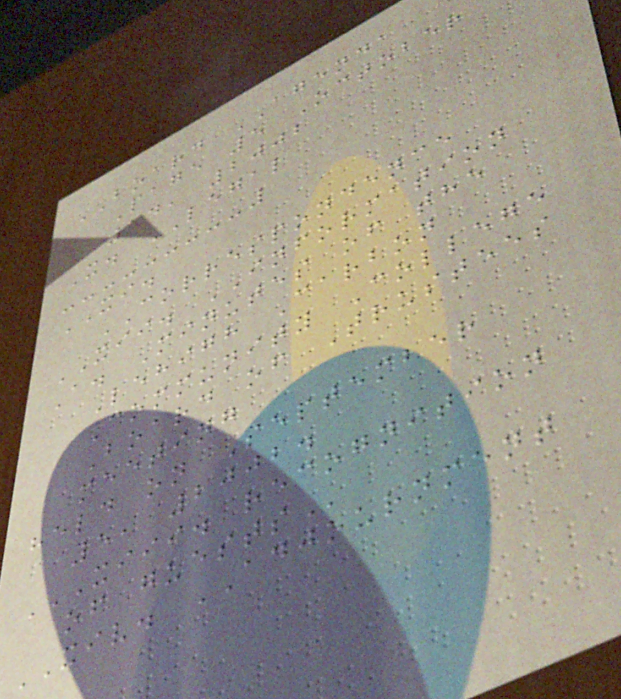BOARD AGENDA
Page 5 October
14, 2002
X. LEGAL
XI.
CORRESPONDENCE
XII. INFORMATION
A. Minutes of the
Lehigh Carbon
Community College
Board of Trustees
meeting
held on September
5, 2002.
XIII. RECOGNITION
OF GUESTS
XIV. ADJOURNMENT
